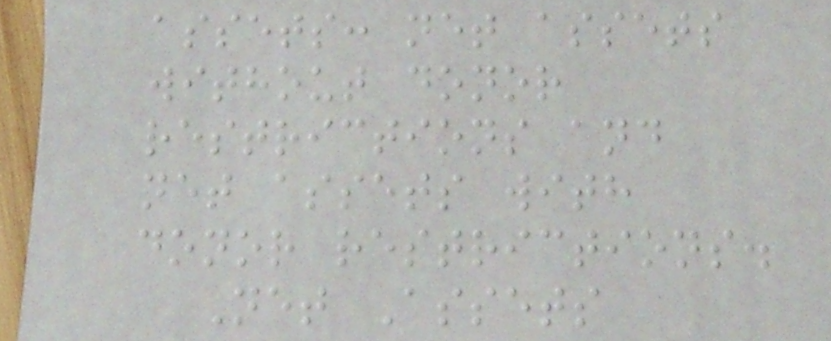assets: net assets
without donor
restrictions and
net assets with
donor restrictions.
Net Assets
